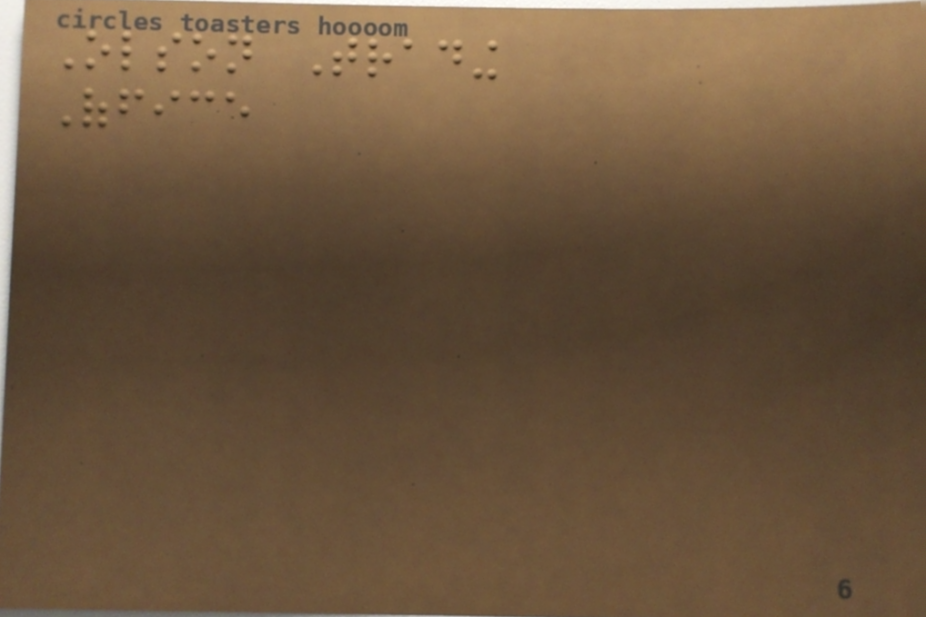Olson Trading
Office
